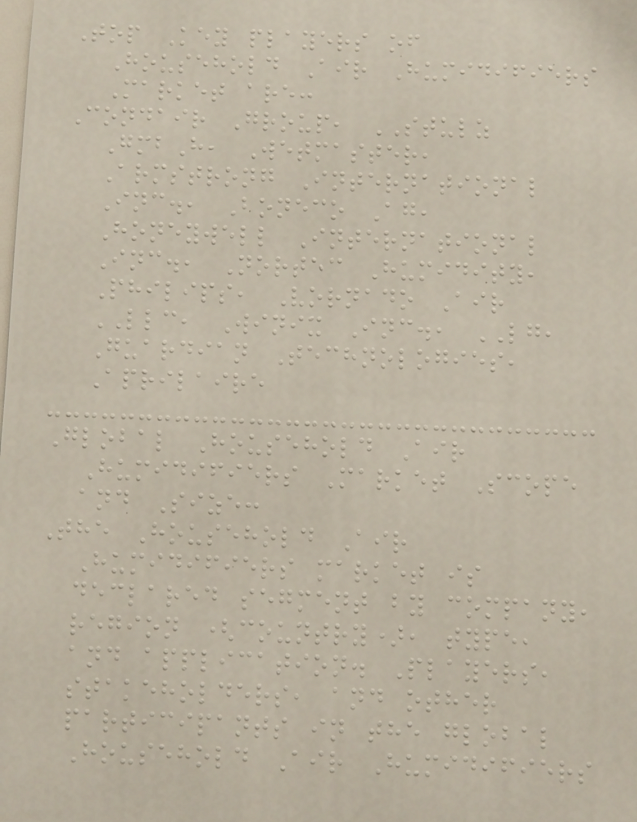Top Key players of
Household Air Humidifiers
Market are:
Condair Group, STULZ
GmbH, Wetmaster,
Armstrong International
Inc., Boneco Ag,
Honeywell International
Inc., Nortec Humidity,
Philips, Vornado Air
LLC, Winix Inc., LG,
Guardian Technologies,
Aprilaire
Global Household Air
Humidifiers Market Scope
and Size:
The Household Air
Humidifiers market is
declared segment by company,
region (country), type,
and application. Players,
stakeholders, and other
participants in the global
Household Air Humidifiers
